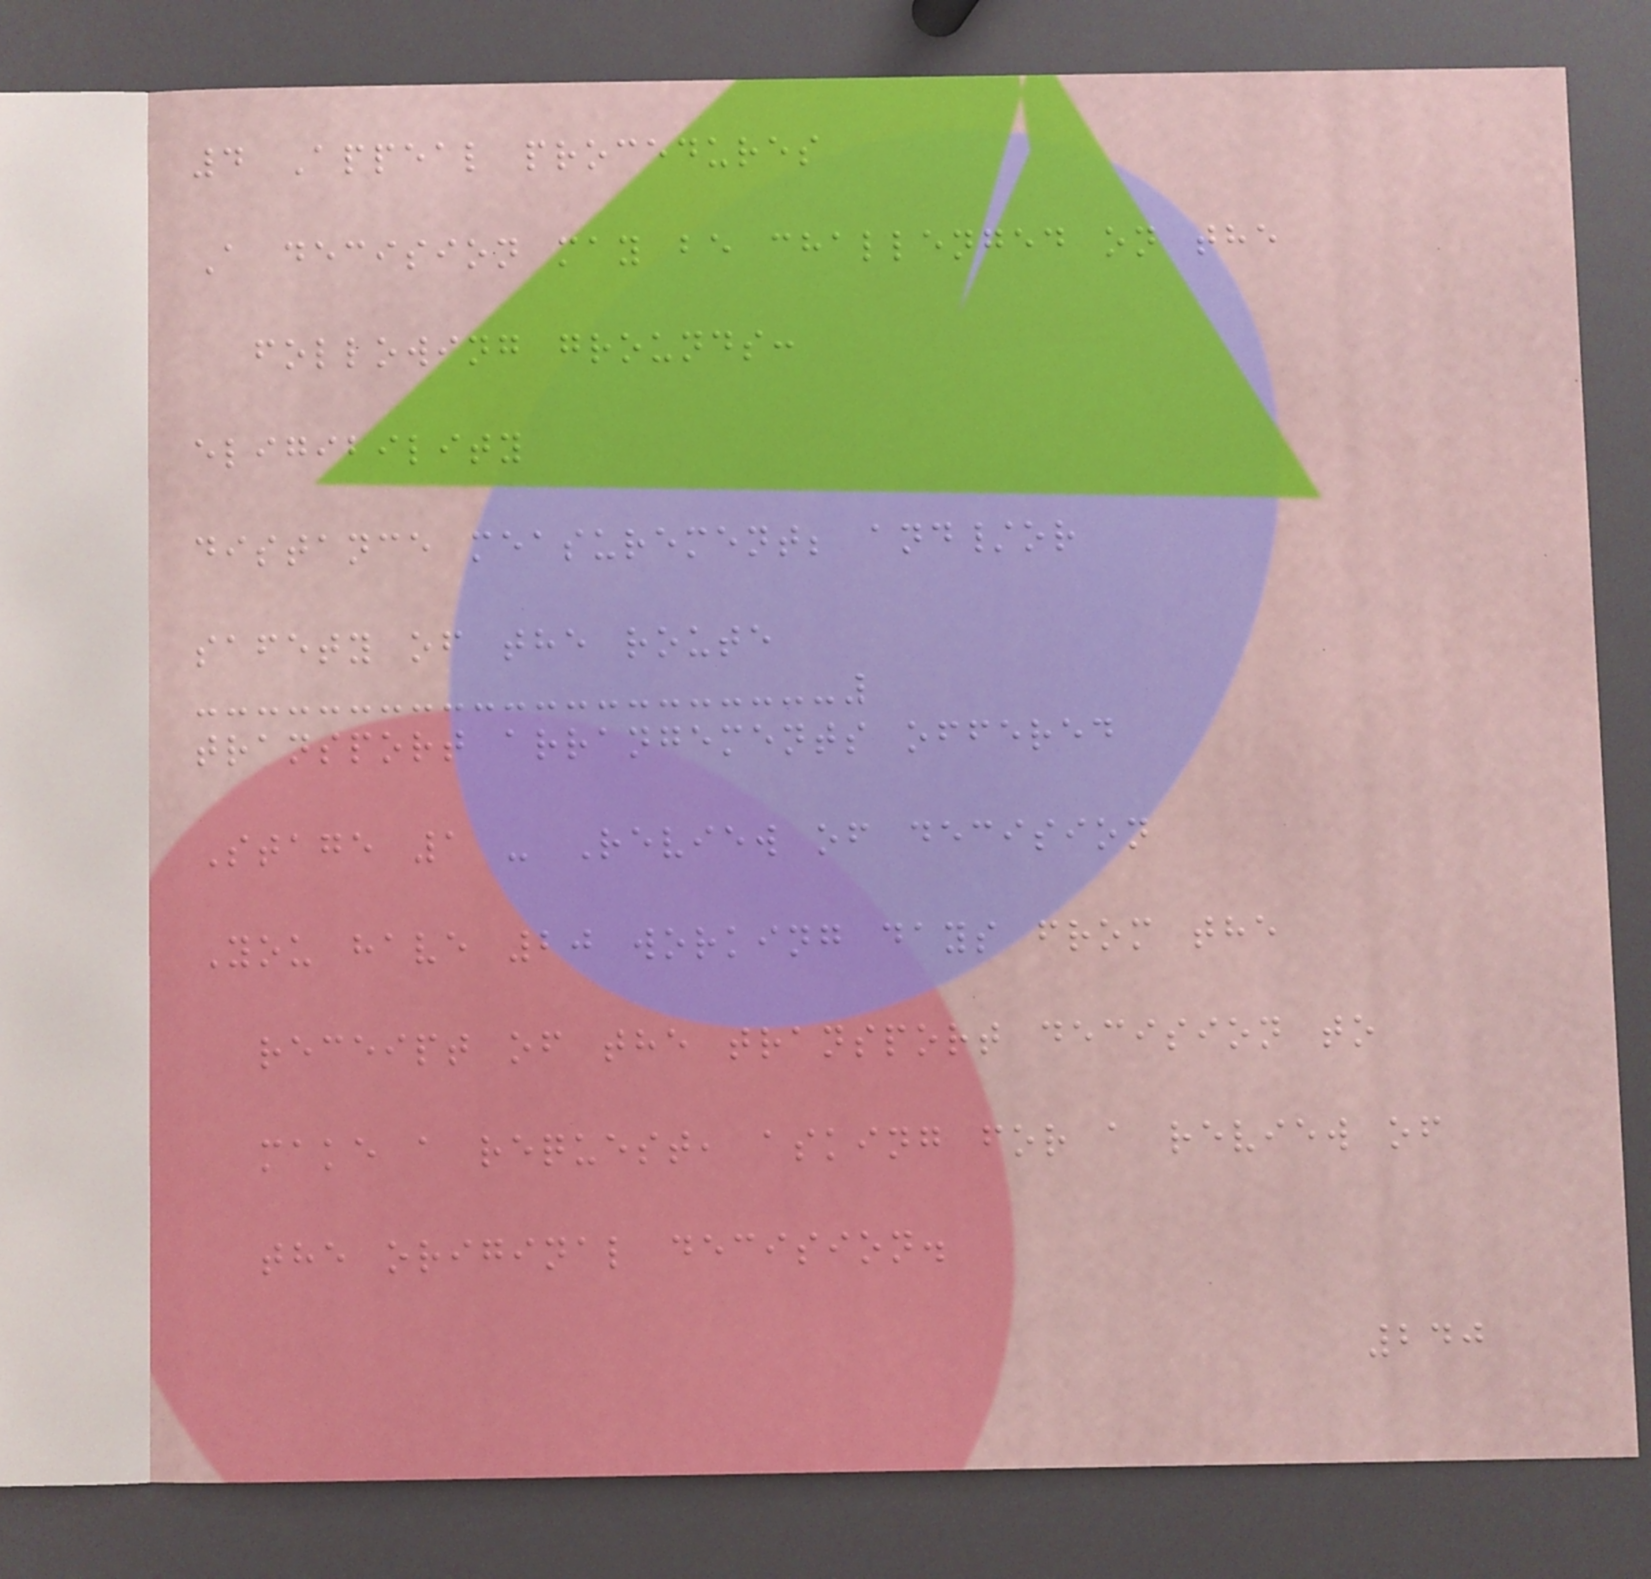4 Appeal procedures
A decision may be challenged on the
following grounds:
eligibility
distance measurement; and/or
safety of the route
transport arrangements offered
Stage 1 - Review of decision
You have 20 working days from the
receipt of the transport decision to
make a request, asking for a review of
the original decision.
240
